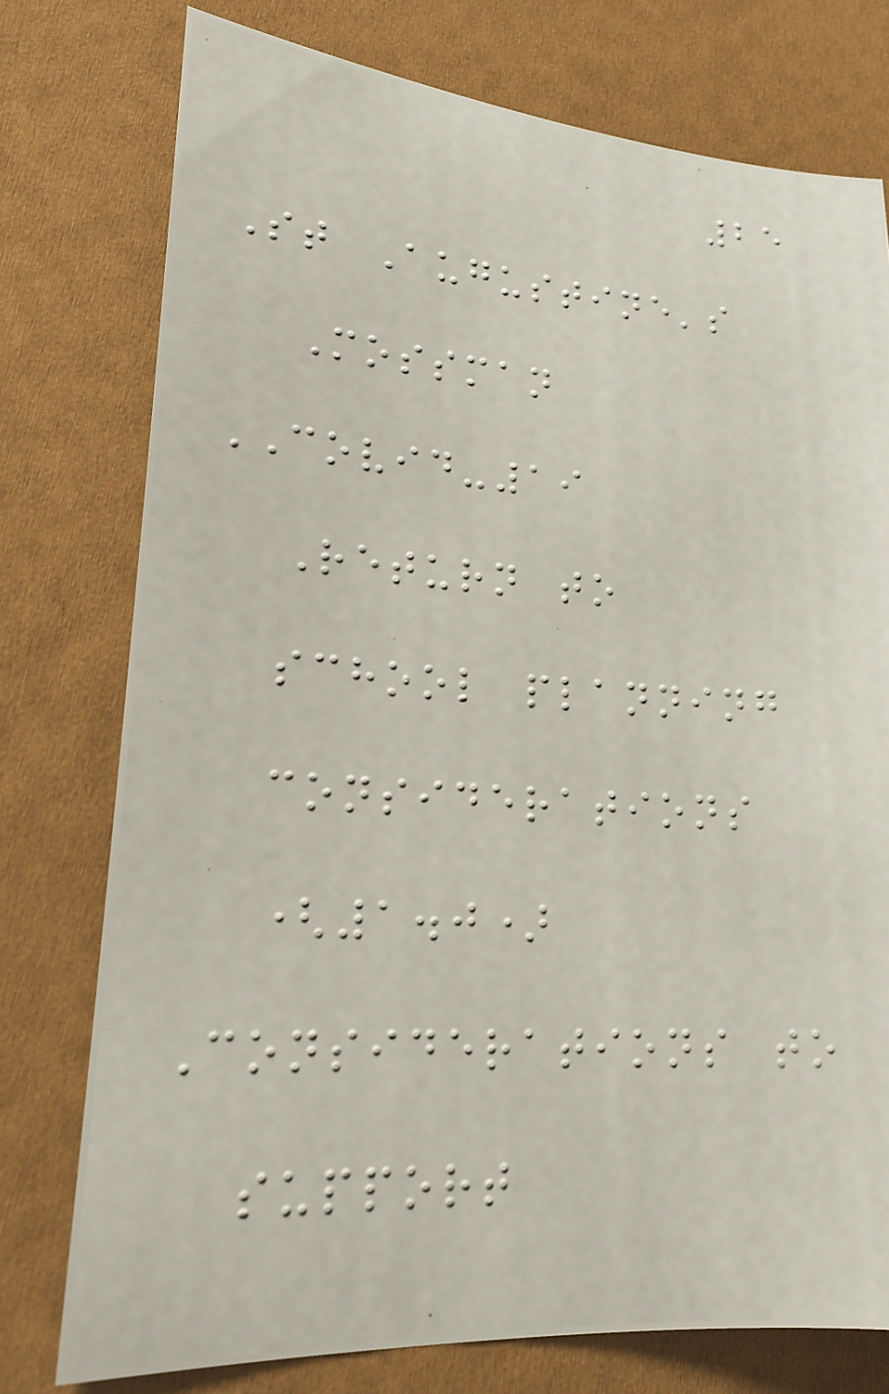25
St Augustine's
Mossman
COVID-19
Return to
school planning
considerations
(1.0)
Considerations to
support
